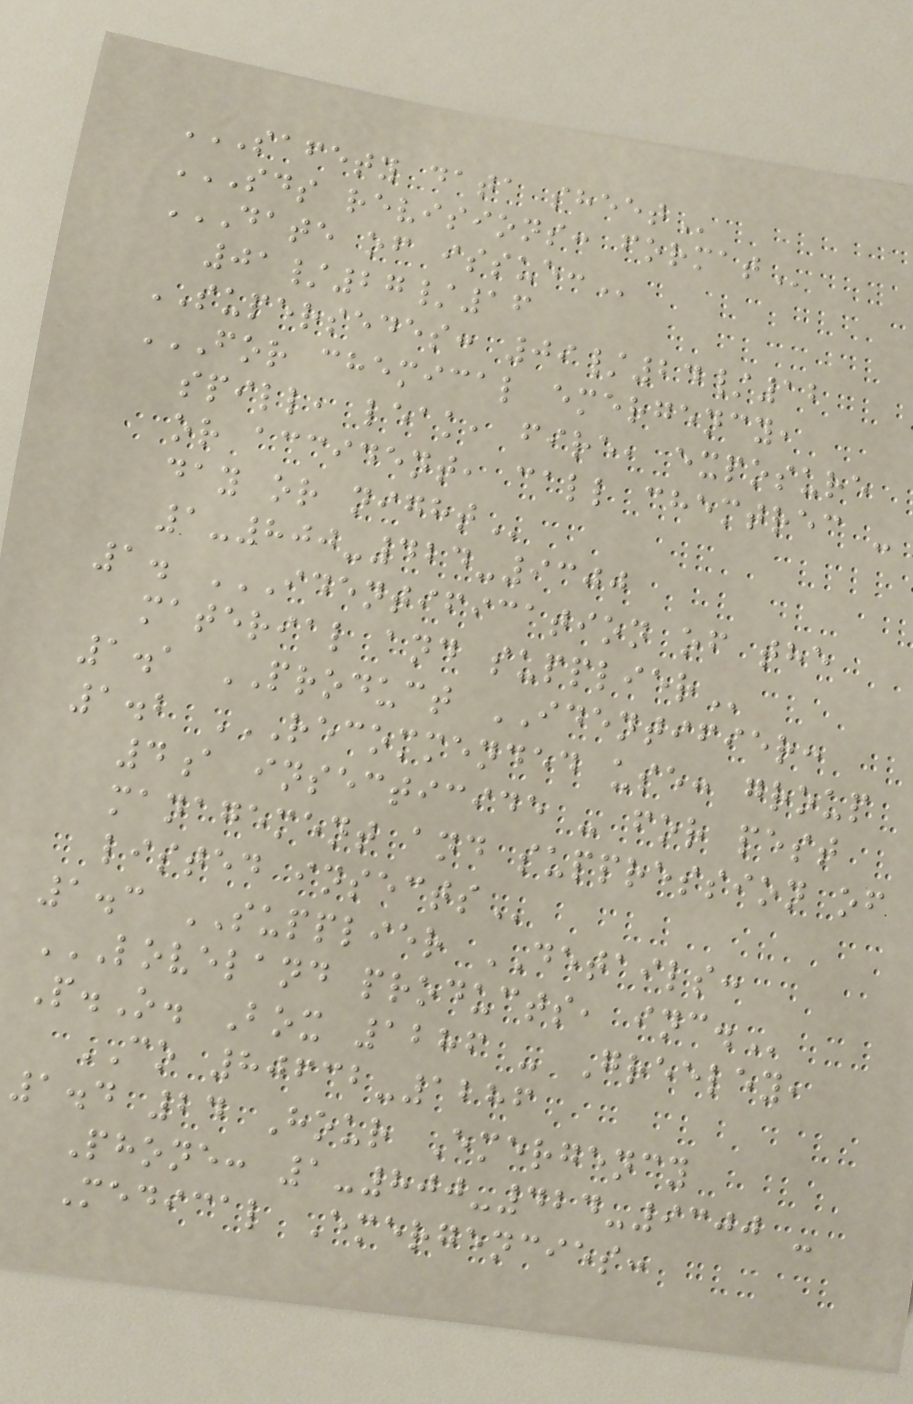SAFETY DATA SHEET
SDS REVISIONS: FORMAT
DATE OF ISSUE:
01/27/16
SUPERSEDES: 09/24/12
FOR CHEMICAL EMERGENCY,
SPILL, LEAK, FIRE, EXPOSURE
OR ACCIDENT, CALL CHEMTREC -
DAY OR NIGHT
1-800-424-9300
1. IDENTIFICATION OF THE
MATERIAL AND SUPPLIER
1.1 PRODUCT IDENTIFIER:
1.2 RECOMMENDED USE: GROUP
4A INSECTICIDE - FOR PEST
MANAGEMENT AND SUPPRESSION OF
LISTED INSECTS
1.3 SUPPLIER DETAILS:
LOVELAND PRODUCTS, INC.
P.O. Box 1286 - Greeley,
CO 80632-1286
1.4 24 Hour Emergency
Phone: 1-800-424-9300 -
Medical Emergencies:
